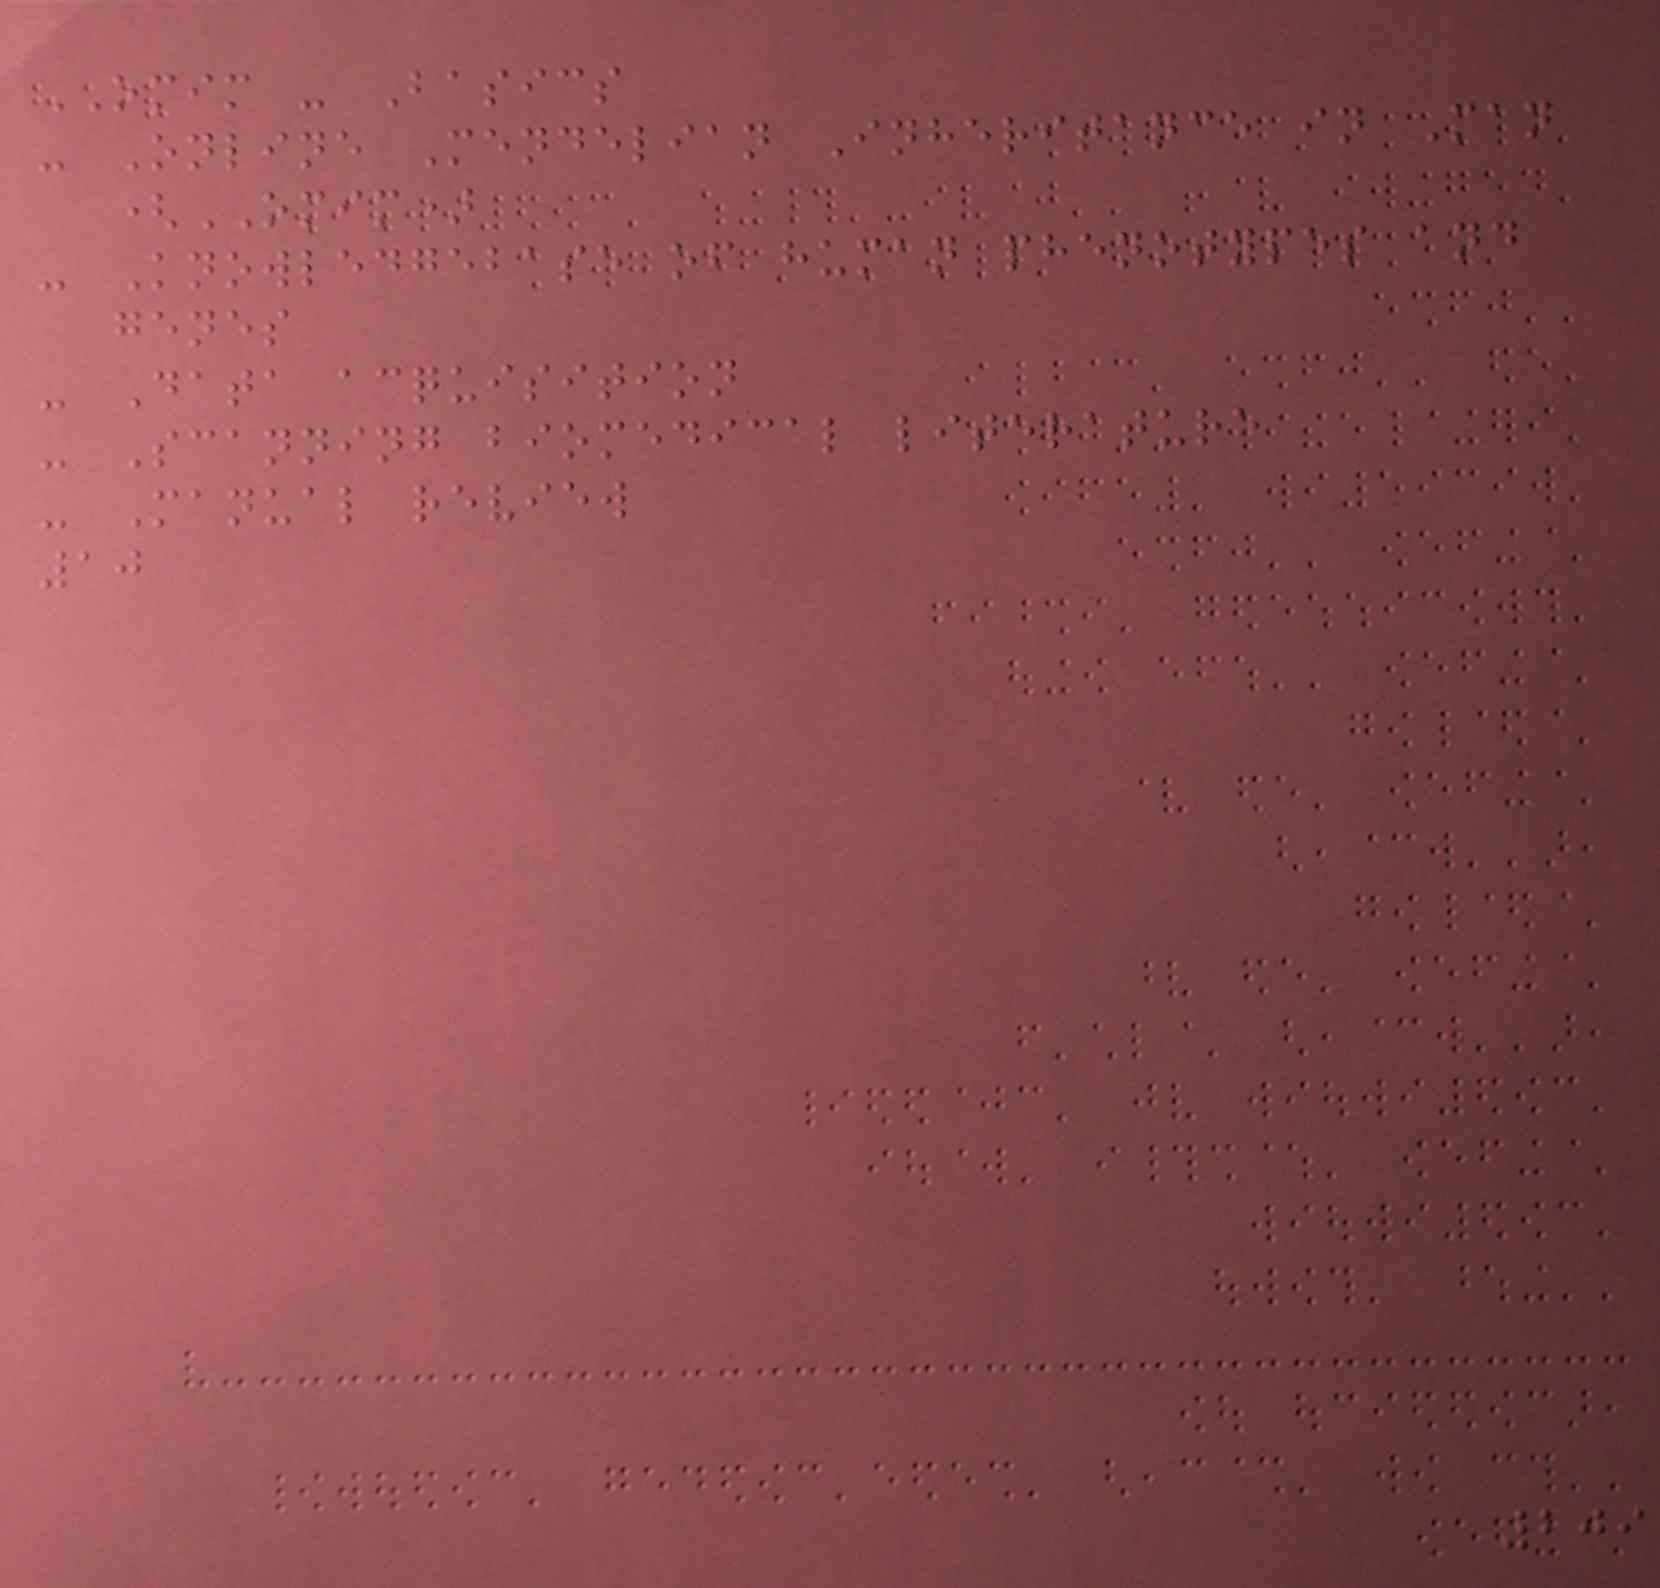OMIM - Basics
- Online Mendelian Inheritance in Man
(OMIM)
- Knowledgebase of human phenotypes and
genes
- Data acquisition
- Scanning biomedical literature
- Manual review
10
209
